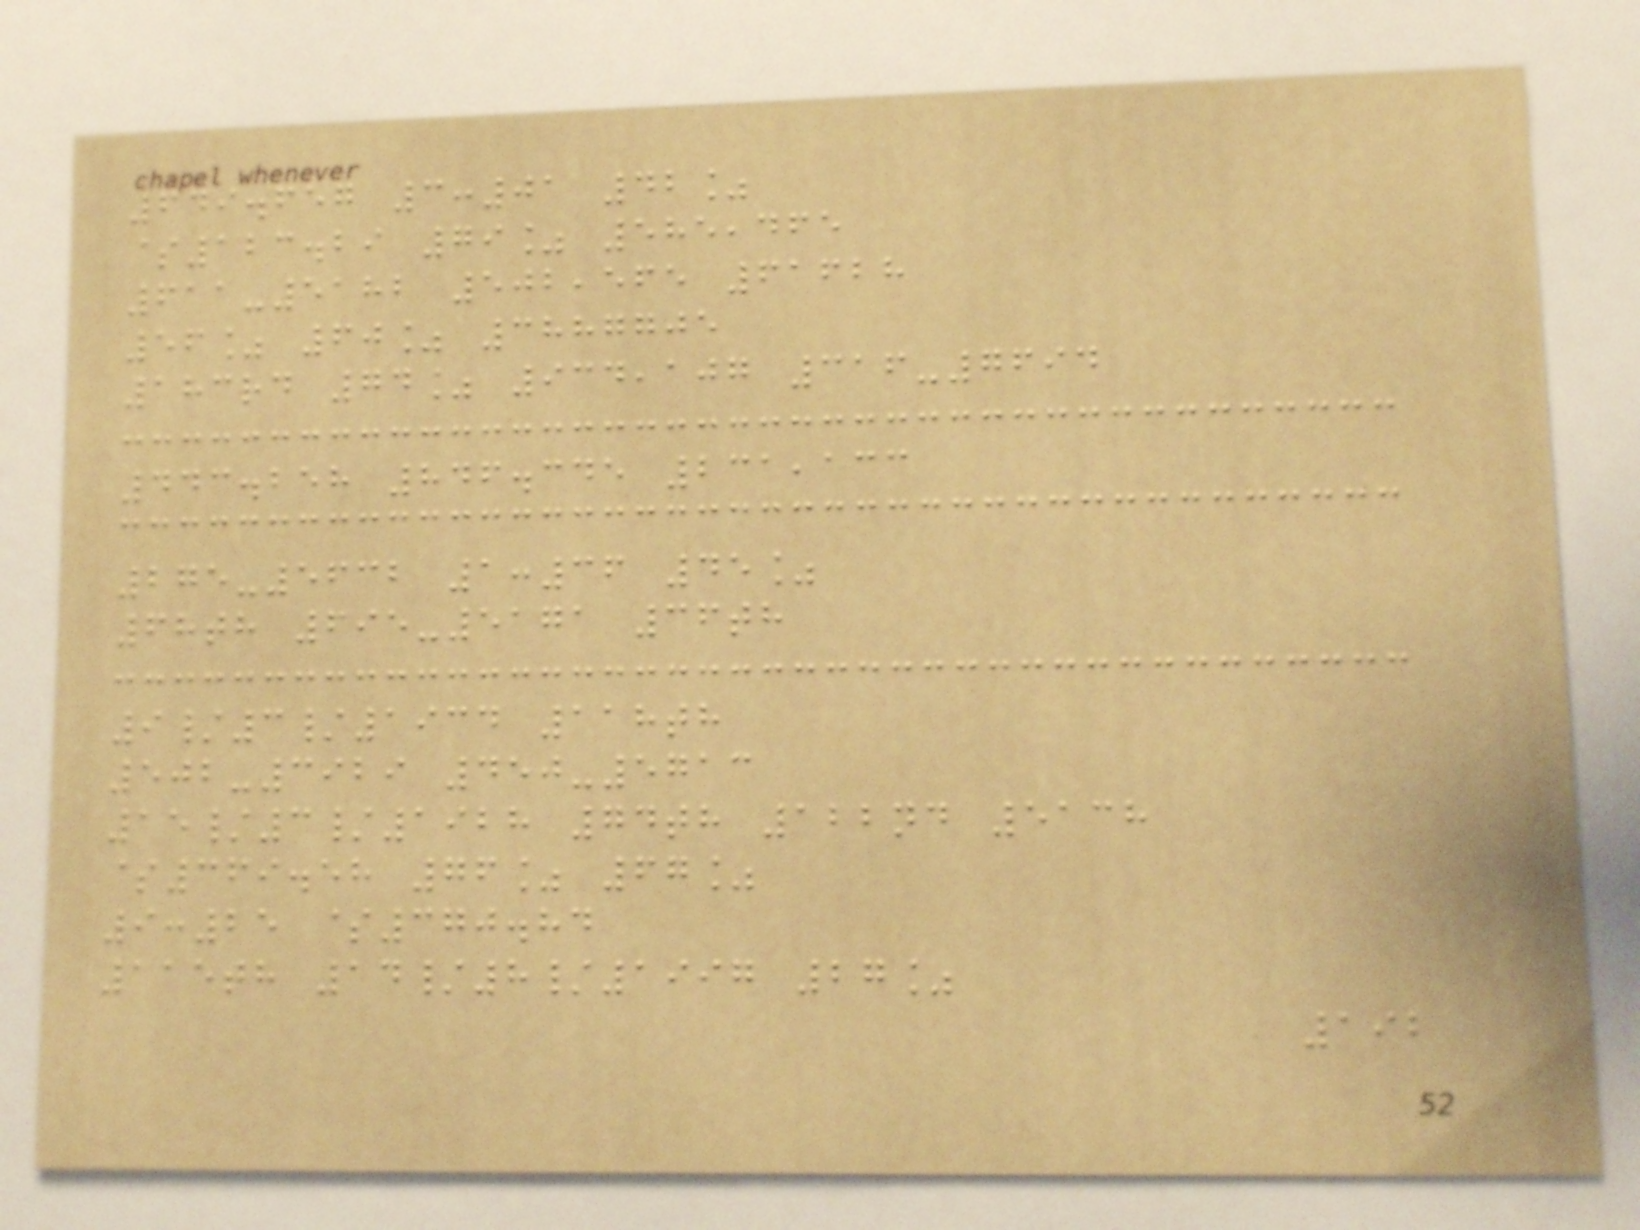649.657 3:01 42%
$123.29 79% 585,465
611-5182 502,565 61628
56% 60% 3887705
183rd 74% 934,107 316-7694
443.258 846.345 231,133
275-5632 1:36 45%
68th 695-5171 36th
9/3/1934 118th
502-3929 450-5713
15/3/1928 74th 122nd 5138
$369.58 76% 67%
9:25 $370.84
115th 14/8/1997 27%
192
